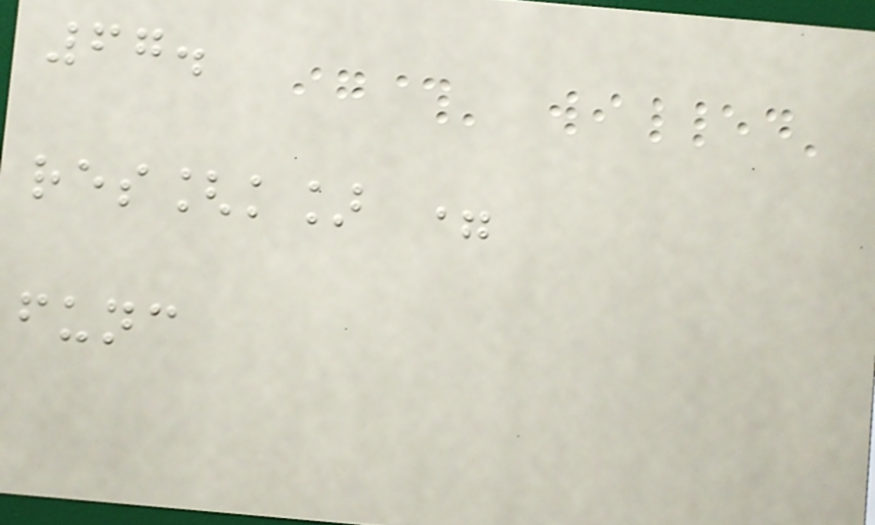67.
res[k] =
func
